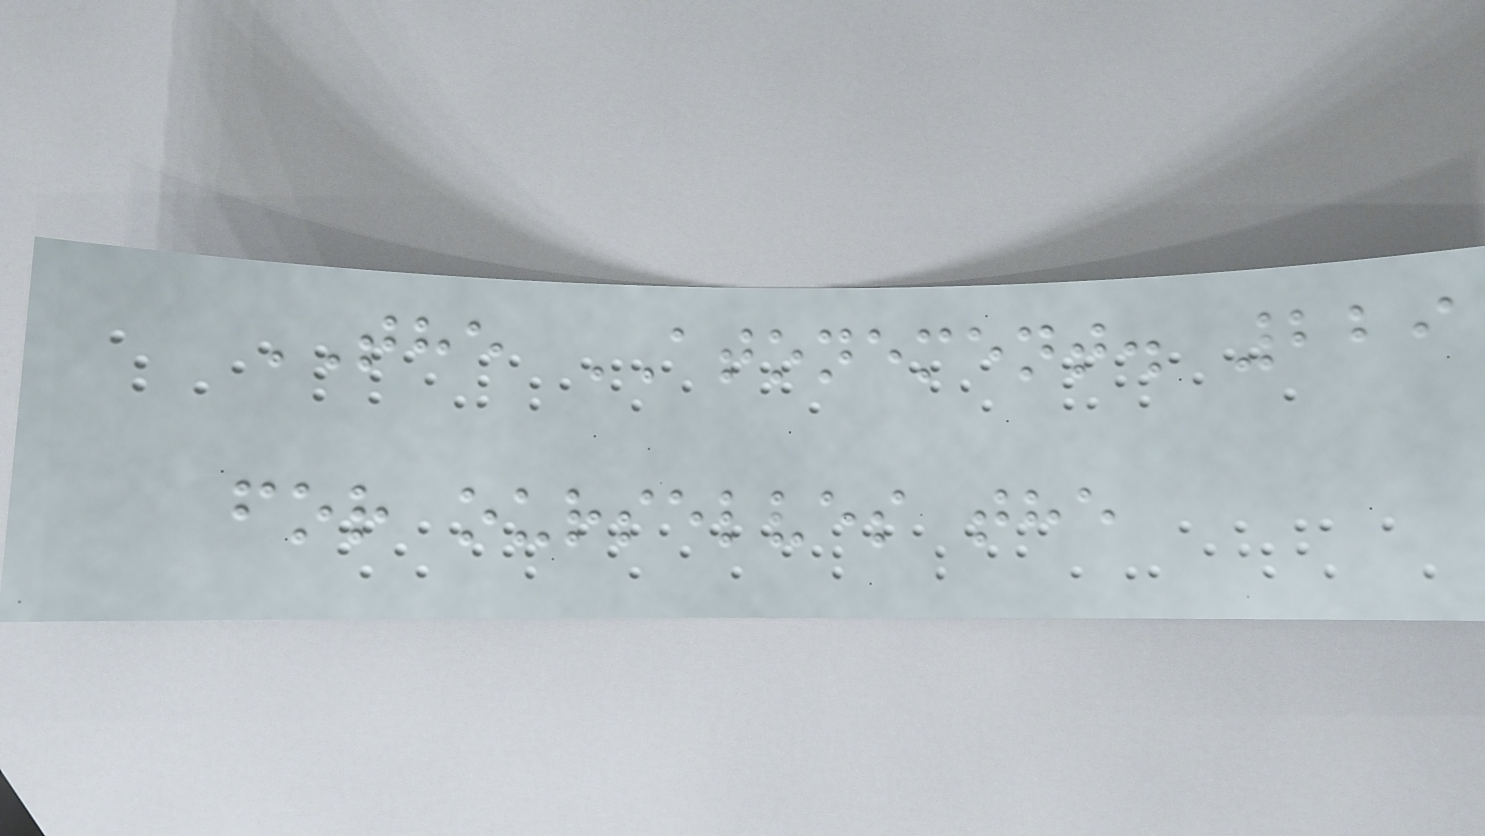THE ATONEMENT. 229
for ourselves the
